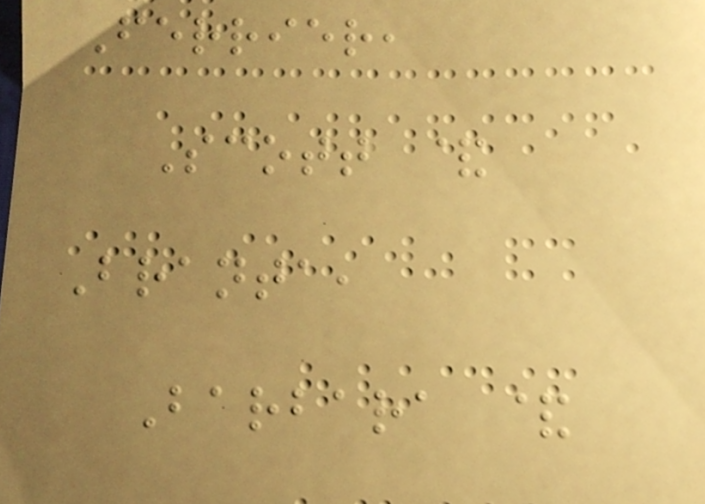Ferrier,
Scott &
Branta,
Barbara &
